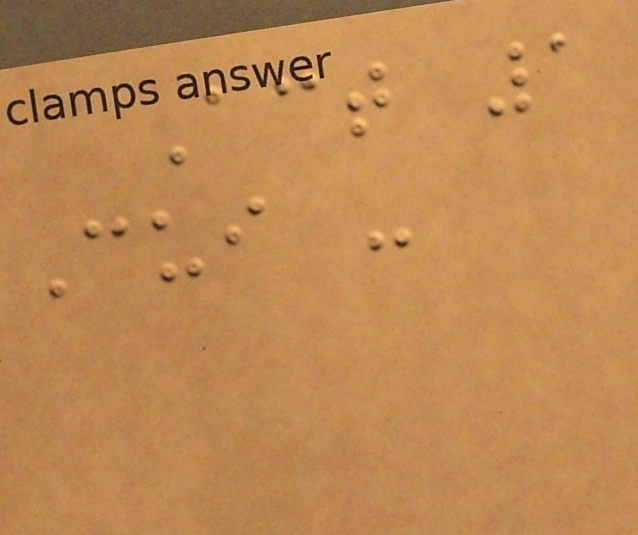Act 1
Cui -
